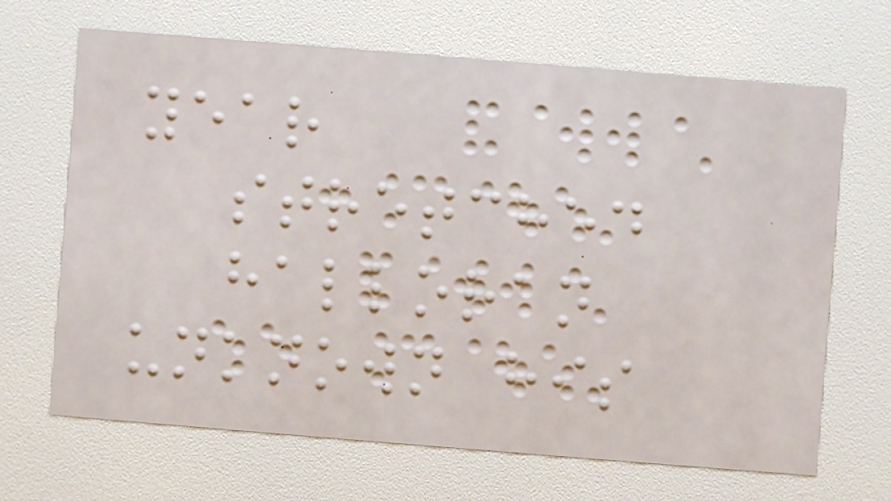year
stretched
halloran
unknown his
